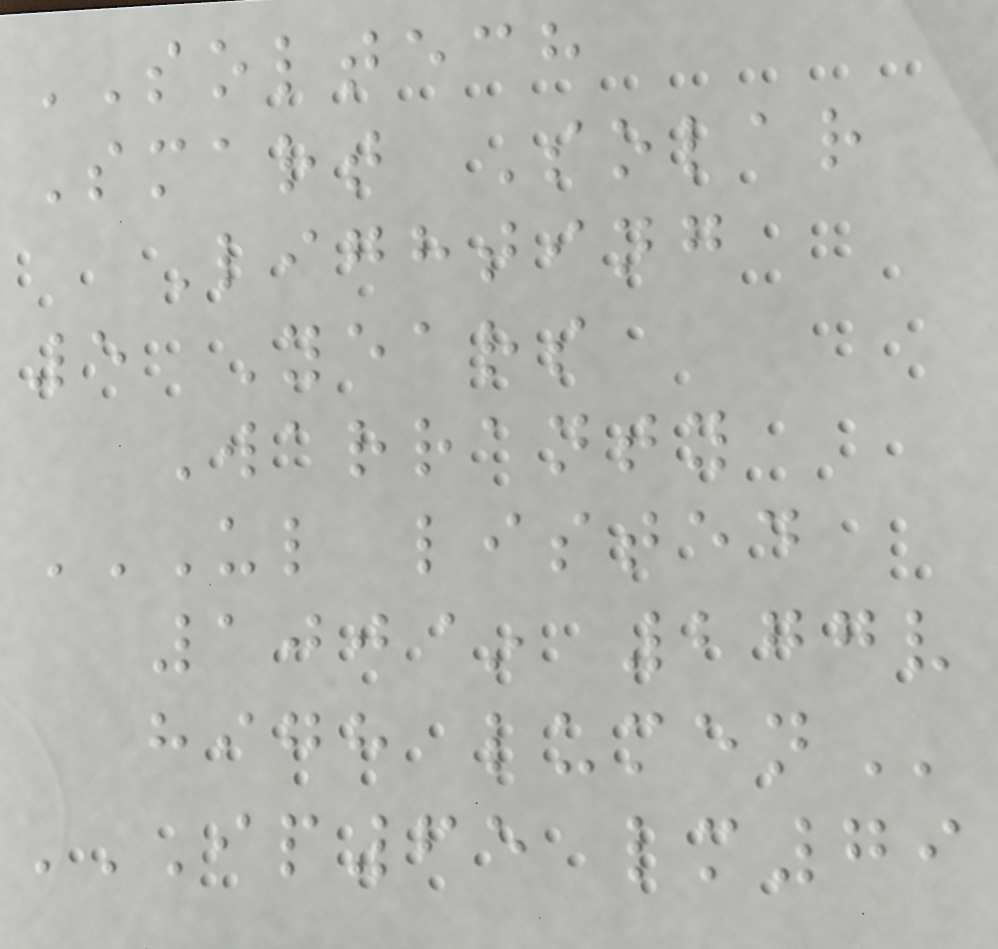SOLTECH
Smart Solar
Lighting
5 Years
Warranty
UL LISTED
100~ 277V
HIGH LUMEN
IP65 LM79
